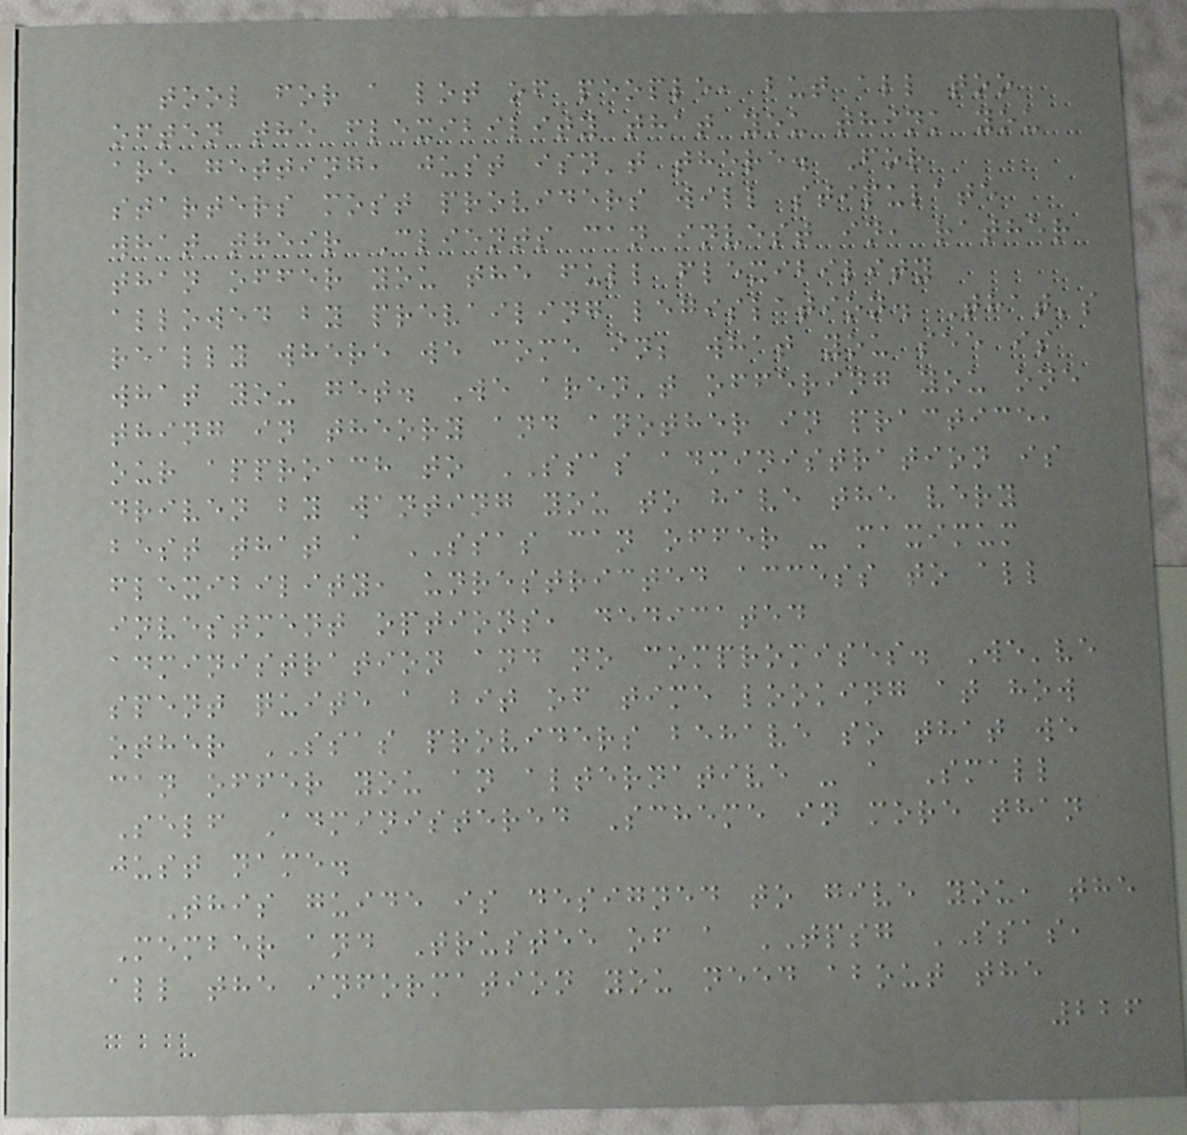tool for a lot of people, but all too
often the flexibility that you think you
are getting, just isn't there. For
starters most providers will stipulate
what their Clients can invest in, rather
than offer you the full flexibility
allowed by prevailing legislation. That's
really where we come in; what you see is
what you get. We aren't offering you one
thing in theory and another in practice,
our approach to SSAS administration is
driven by wanting you to have the very
best that a SSAS can offer - maximum
flexibility, unrestricted access to all
investment options, dedicated
administration and no compromises. We've
spent quite a bit of time looking at how
other SSAS providers behave so that we
can offer you an alternative - a Small
Self Administered Scheme in more than
just name.
This guide is designed to give you, the
Member and Trustee of a TPSG SSAS,
all the information you need about the
226
